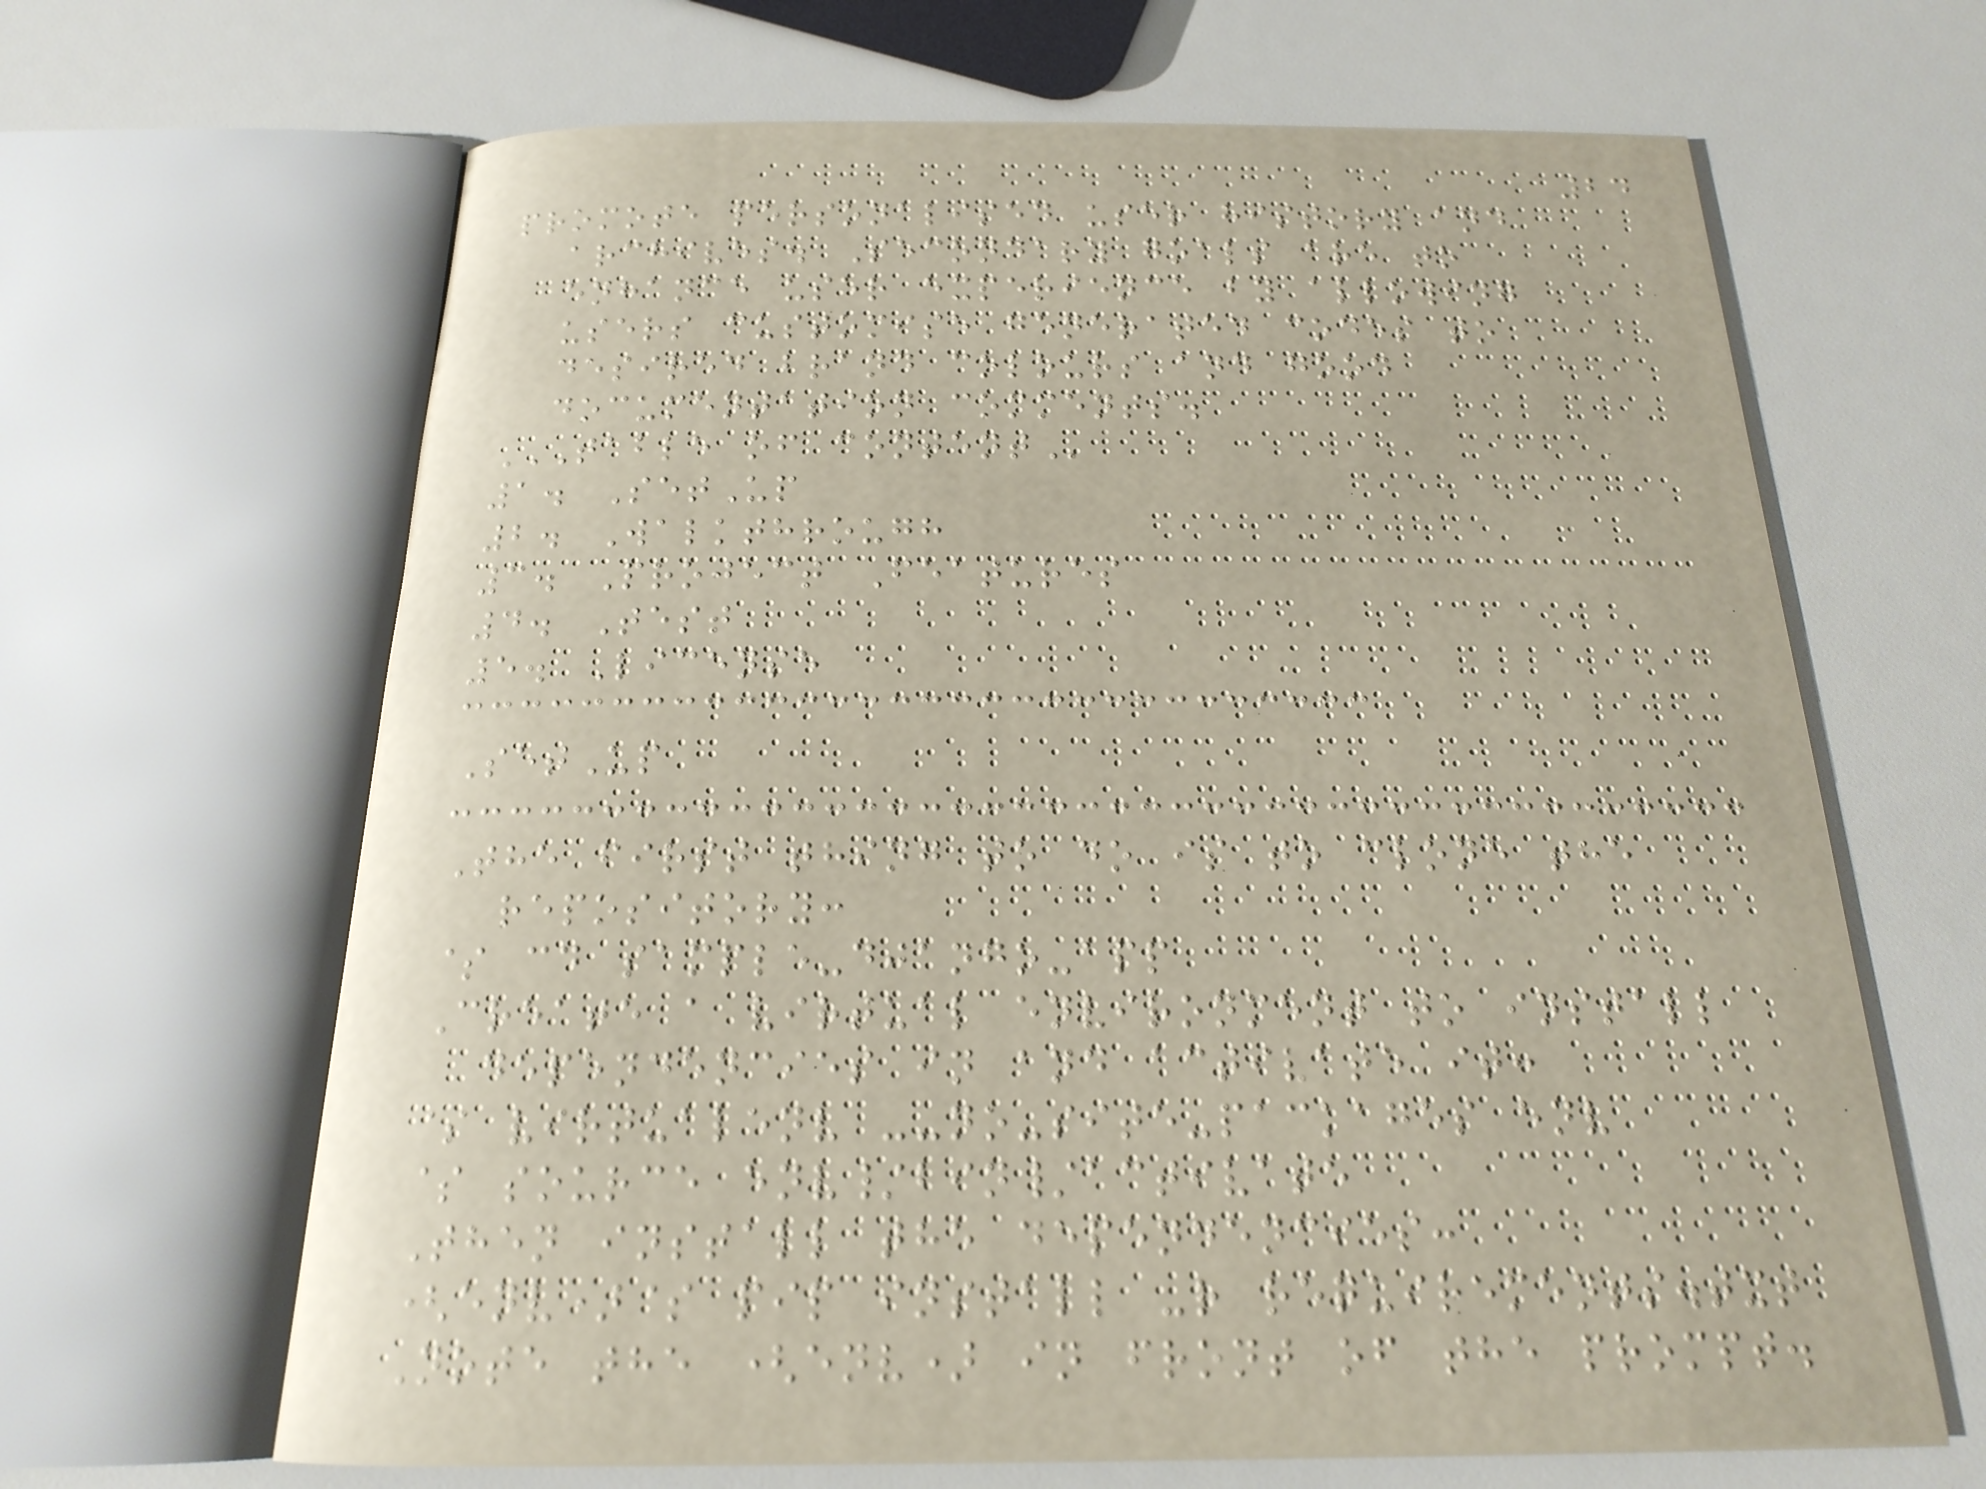24
promote personalised user history and
archives. Secondary goals are to
enhance user experience by allowing
users customise generated codes to
desired brand colours and good
documentation comments.
TABLE OF CONTENT
1. SetUp
2. Walkthrough
3. Project Features
4. Test
5. License
SetUp
The first thing to do is to clone the
repository:
$ cd sample-django-app
Create a virtual environment to install
dependencies in and activate it:
$ virtualenv --no-site-packages env
$ source env/bin/activate
Then install the dependencies:
(env)$ pip install -r requirements.txt
Note the (env) in front of the prompt.
